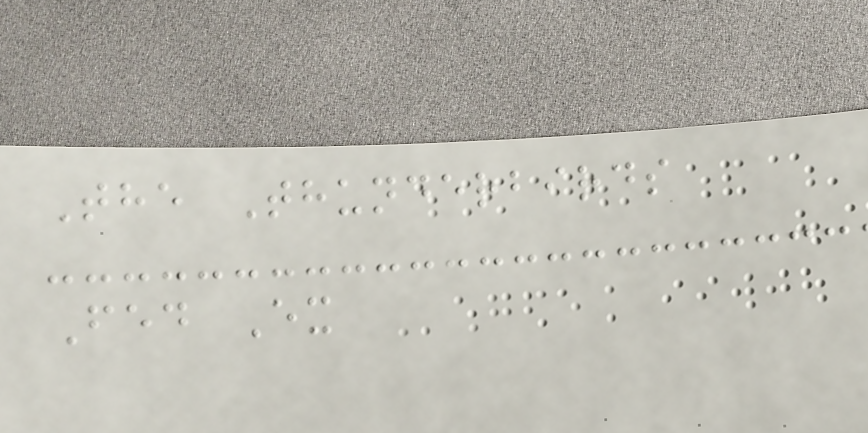The Thunderbirds
Fed Ex
